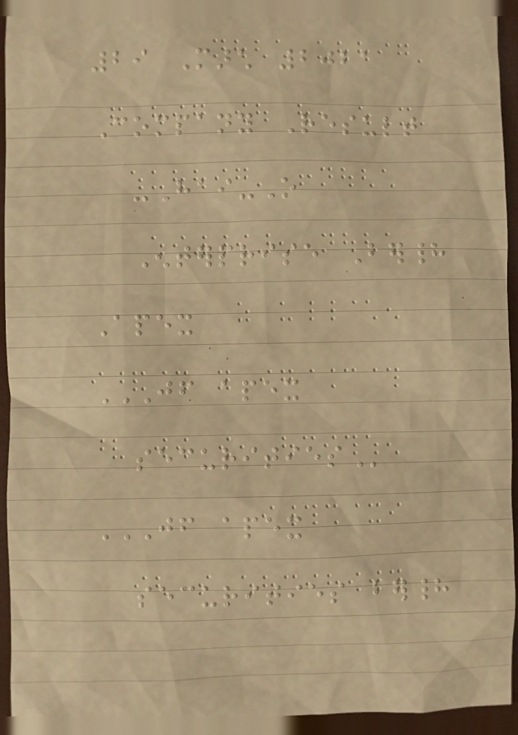29 March 2021
Company Result
-Hai-O
Enterprise Berhad
Apex
JF APEX
SECURITIES
JF APEX
SECURITIES BERHAD
